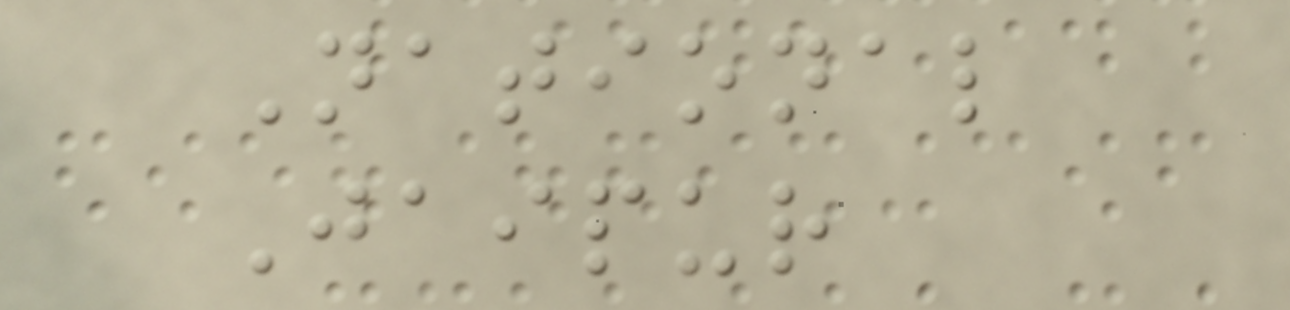National
Jaipur
